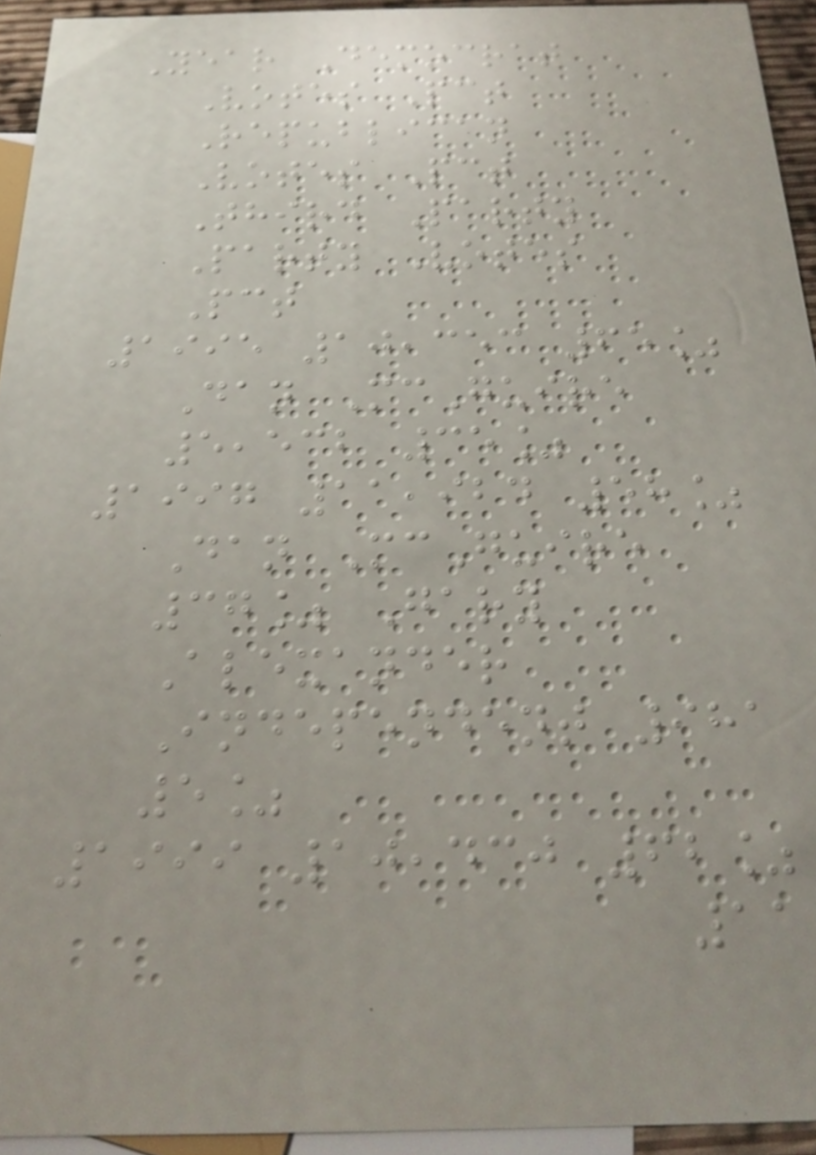Year Democrat
Votes Pct
Republican
Votes Pct
Third Party
Party Votes
Pct
1995 10,353 65%
Dan McGuire
5,532 35%
1997 11,924 58%
Dan McGuire
37% Gary
Alexander
Independent 981
5%
1999 10,430 62%
11
